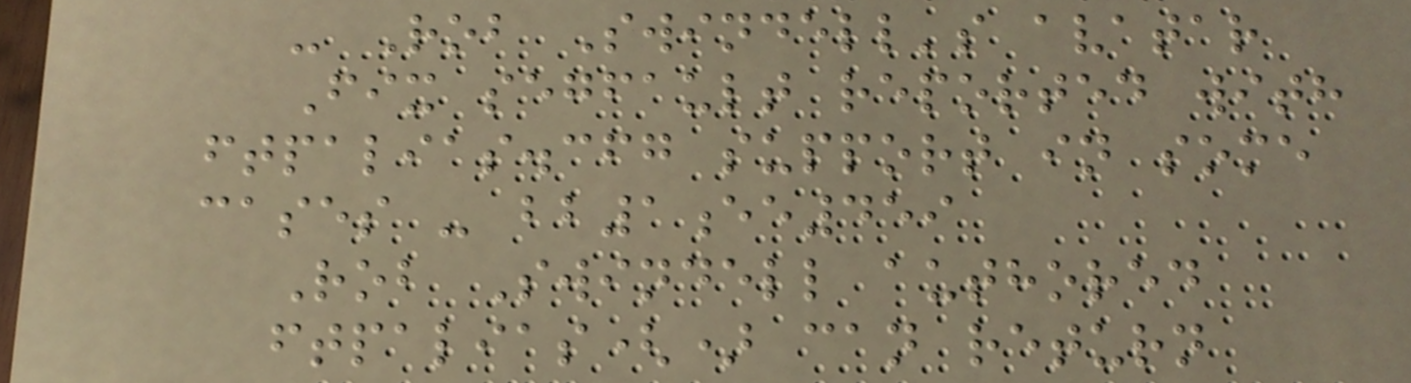- Rob Swindell's avatar
Fix segfault reported with
ftpalias.cfg support in some
cases - bb1ee459
Rob Swindell authored
ftpalias() can return
